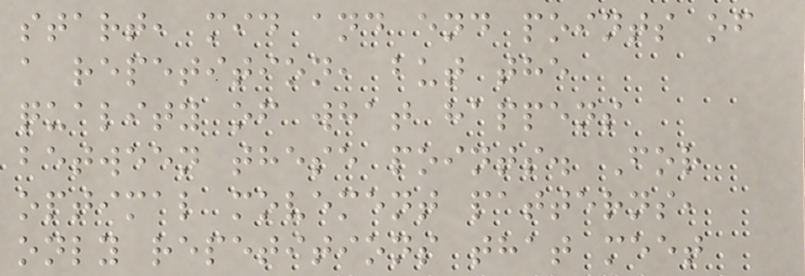start, mid and end points of
a repetition, but the
quality of what happens
between these points. For
optimal movement patterns,
only repetitions that meet
